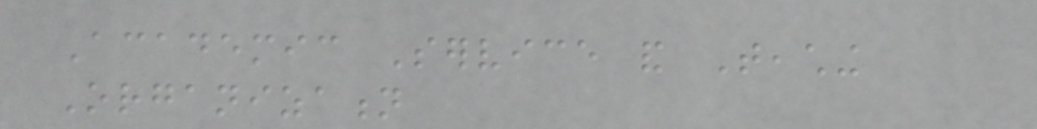Academic Service and Teaching
Organization
